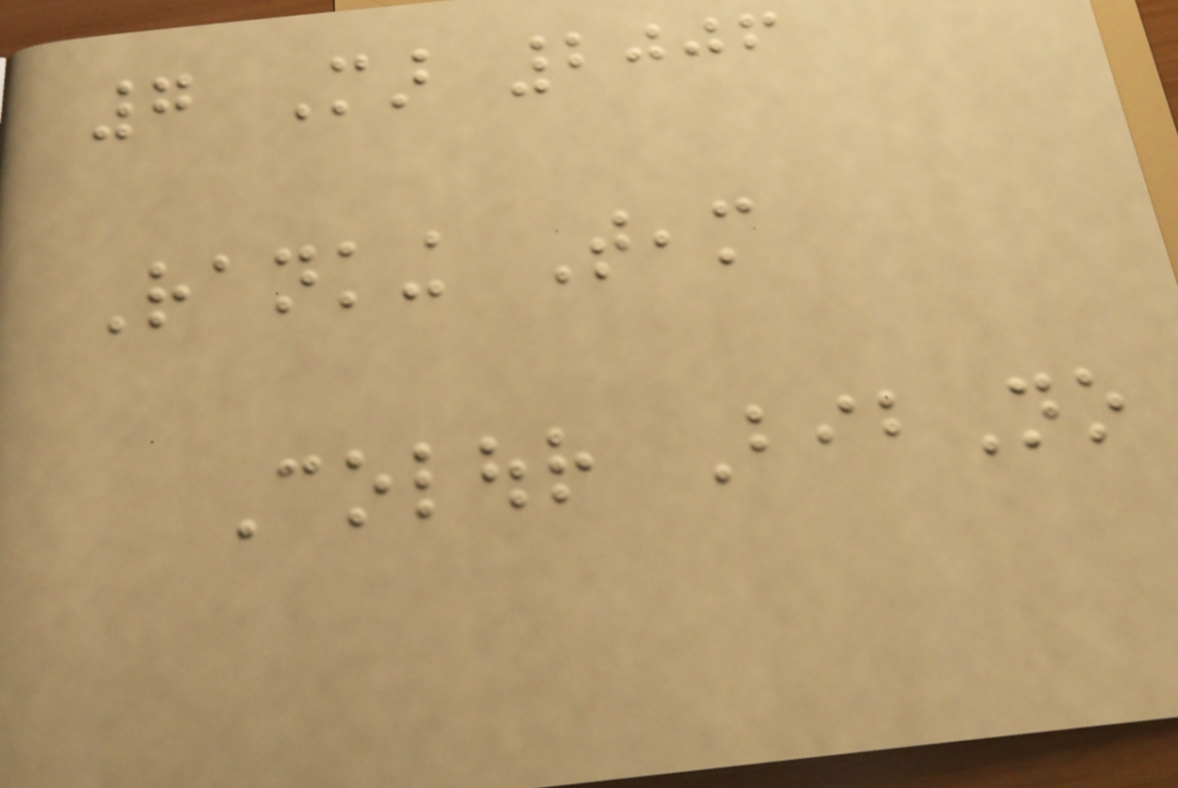7 Mar 2006
Ranking Team
Colour BibNo
